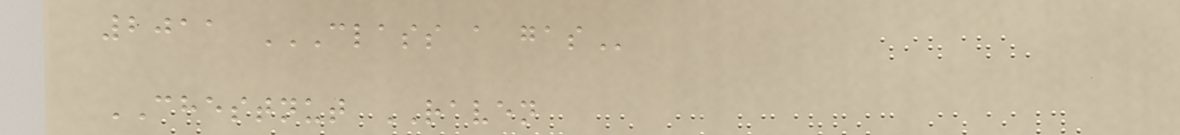2011 CLASS A GAS
CHESTNUT RAVEN
